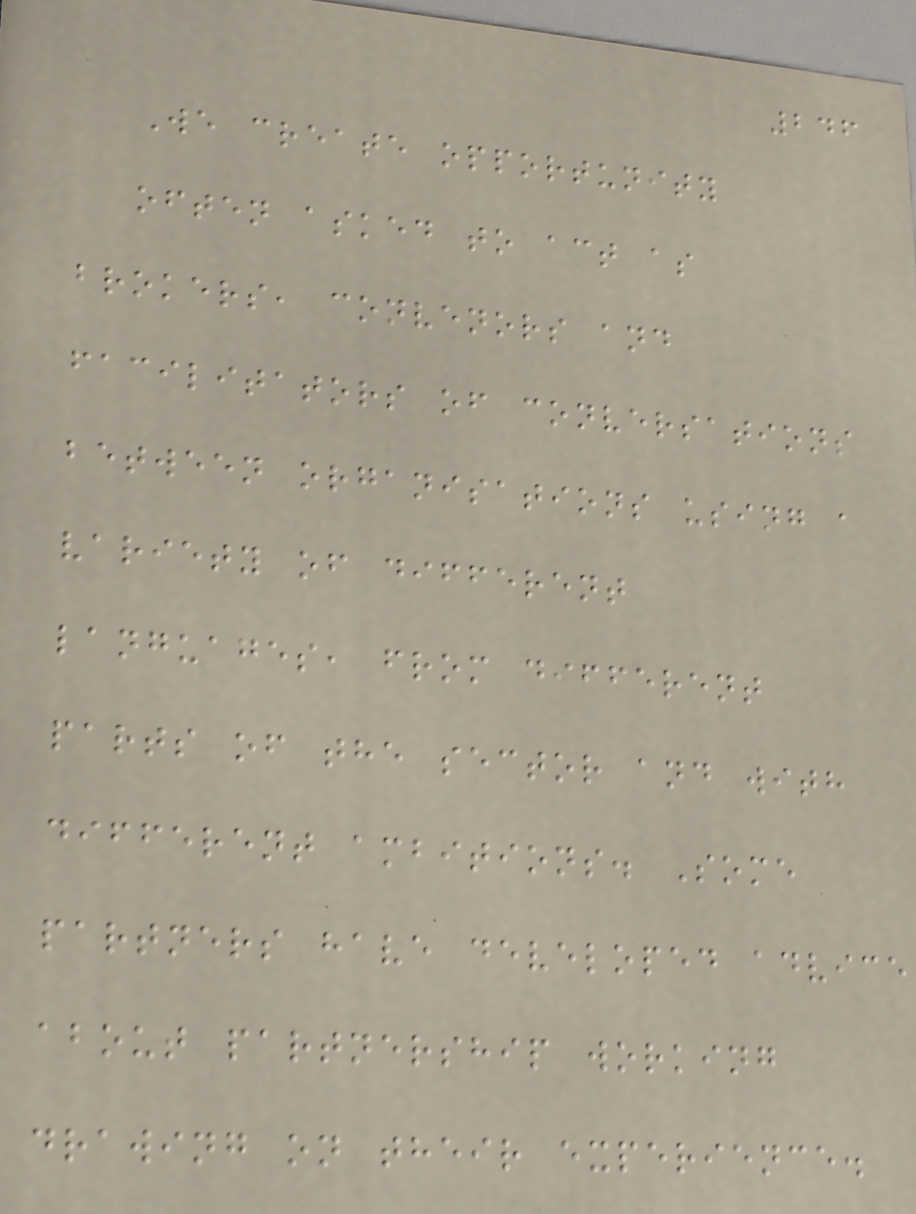246
We create opportunity
often asked to act as
brokers, convenors and
facilitators of conversations
between organisations using a
variety of different
languages, from different
parts of the sector and with
different ambitions. Some
partners have developed advice
about partnership working
drawing on their experience.
